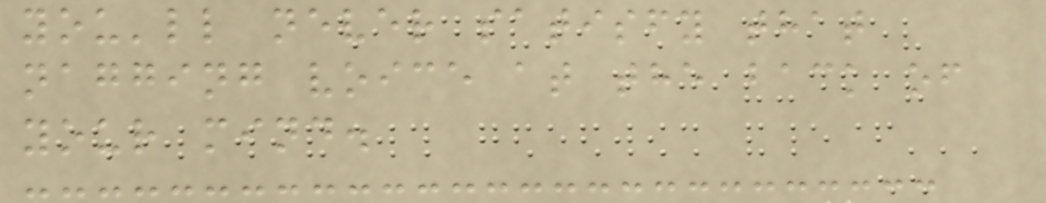you'll never satisfy that
nagging voice at the back of
your mind.
